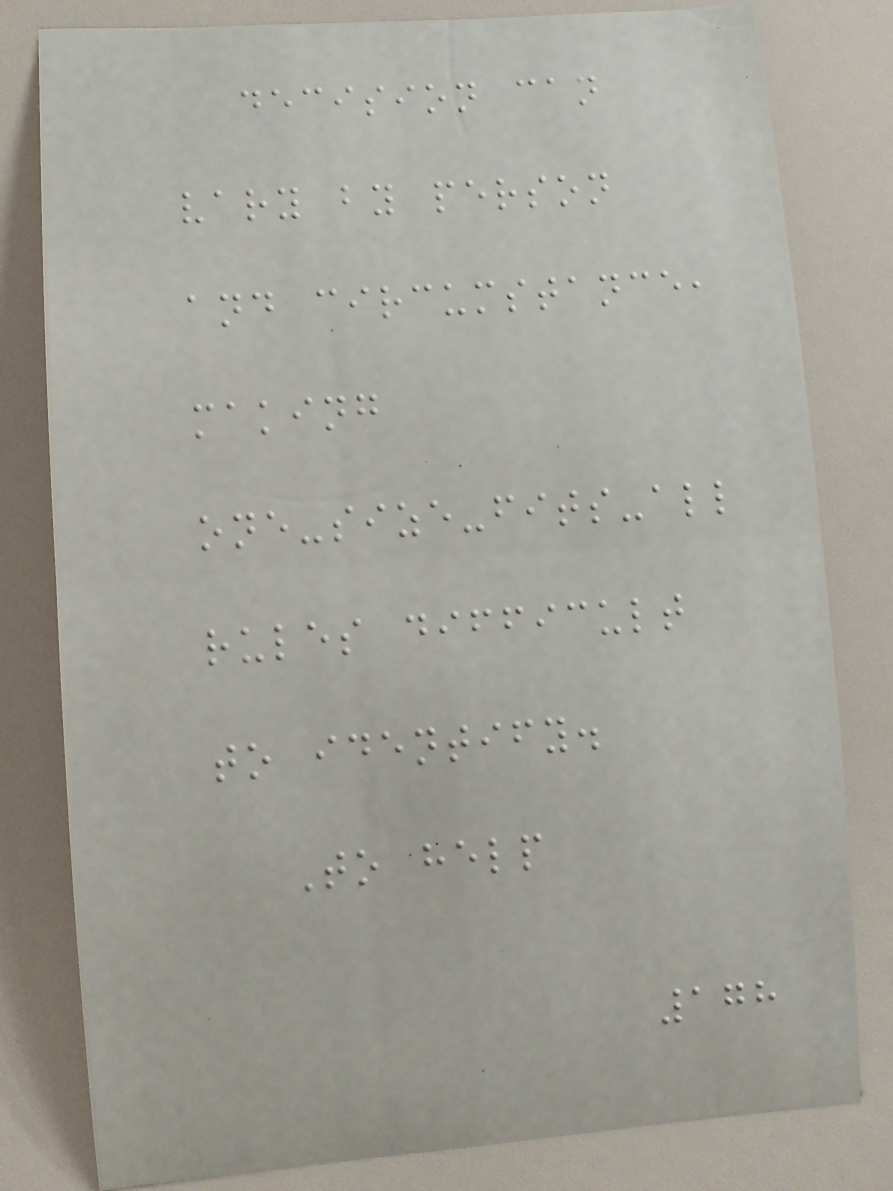decision can
vary by person
and circumstance,
making
one-size-fits-all
rules difficult
to identify.
To help
178
